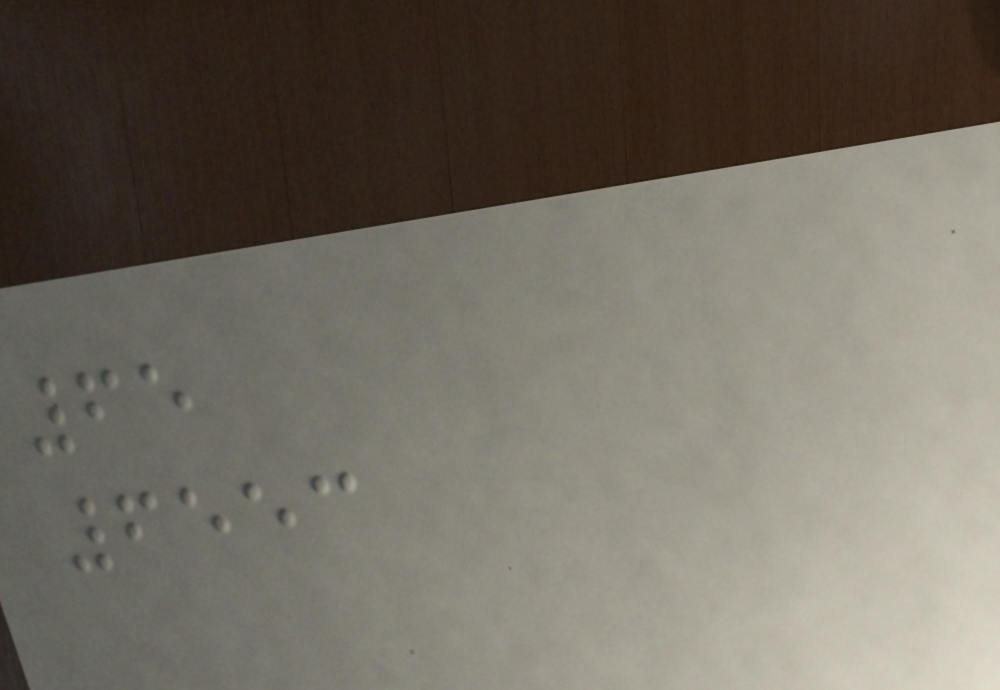65
6553
